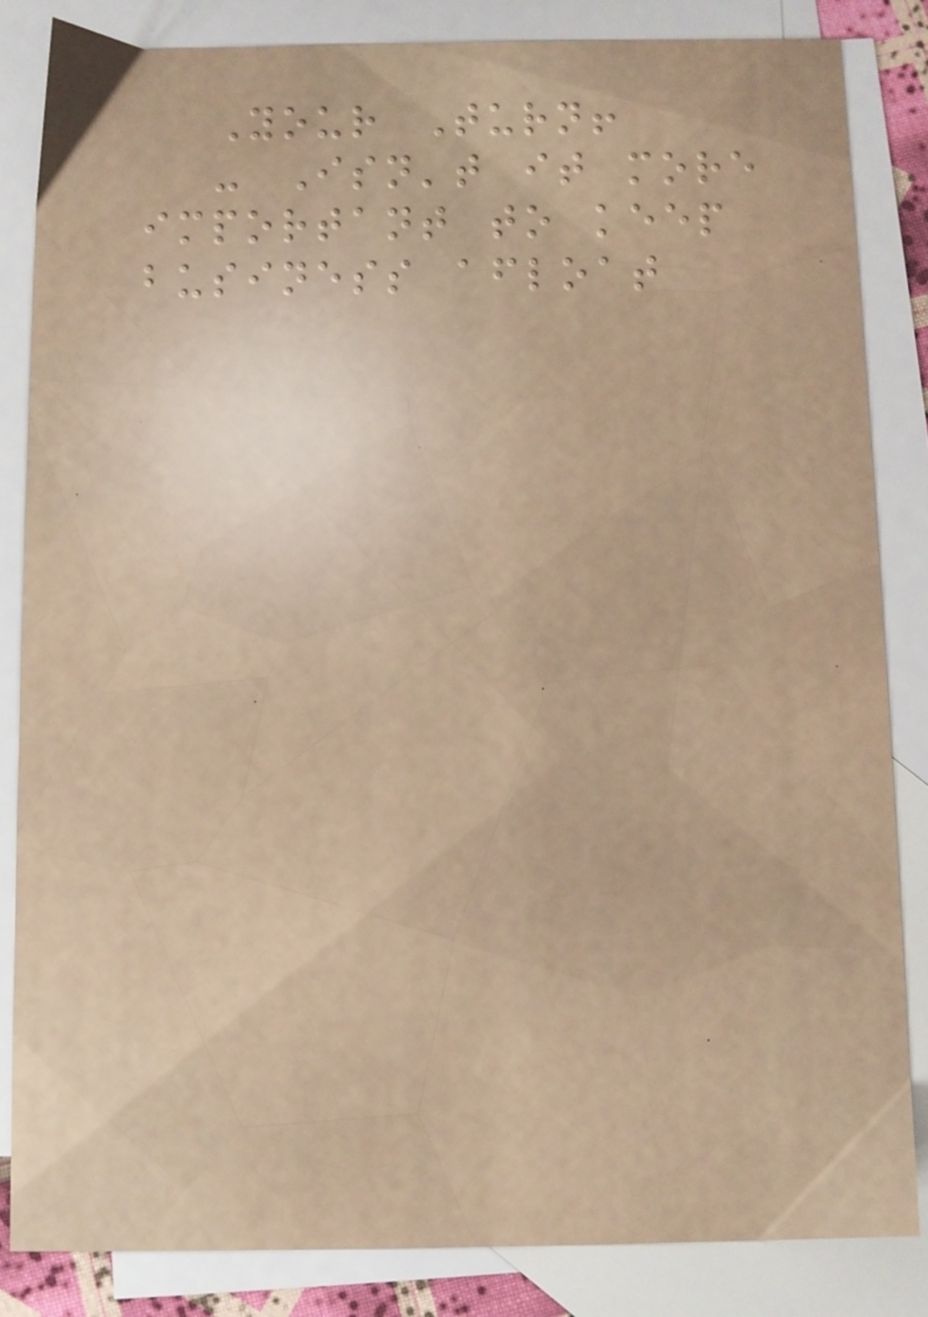Your Turn!
- Isn't it more
important to keep
business afloat
